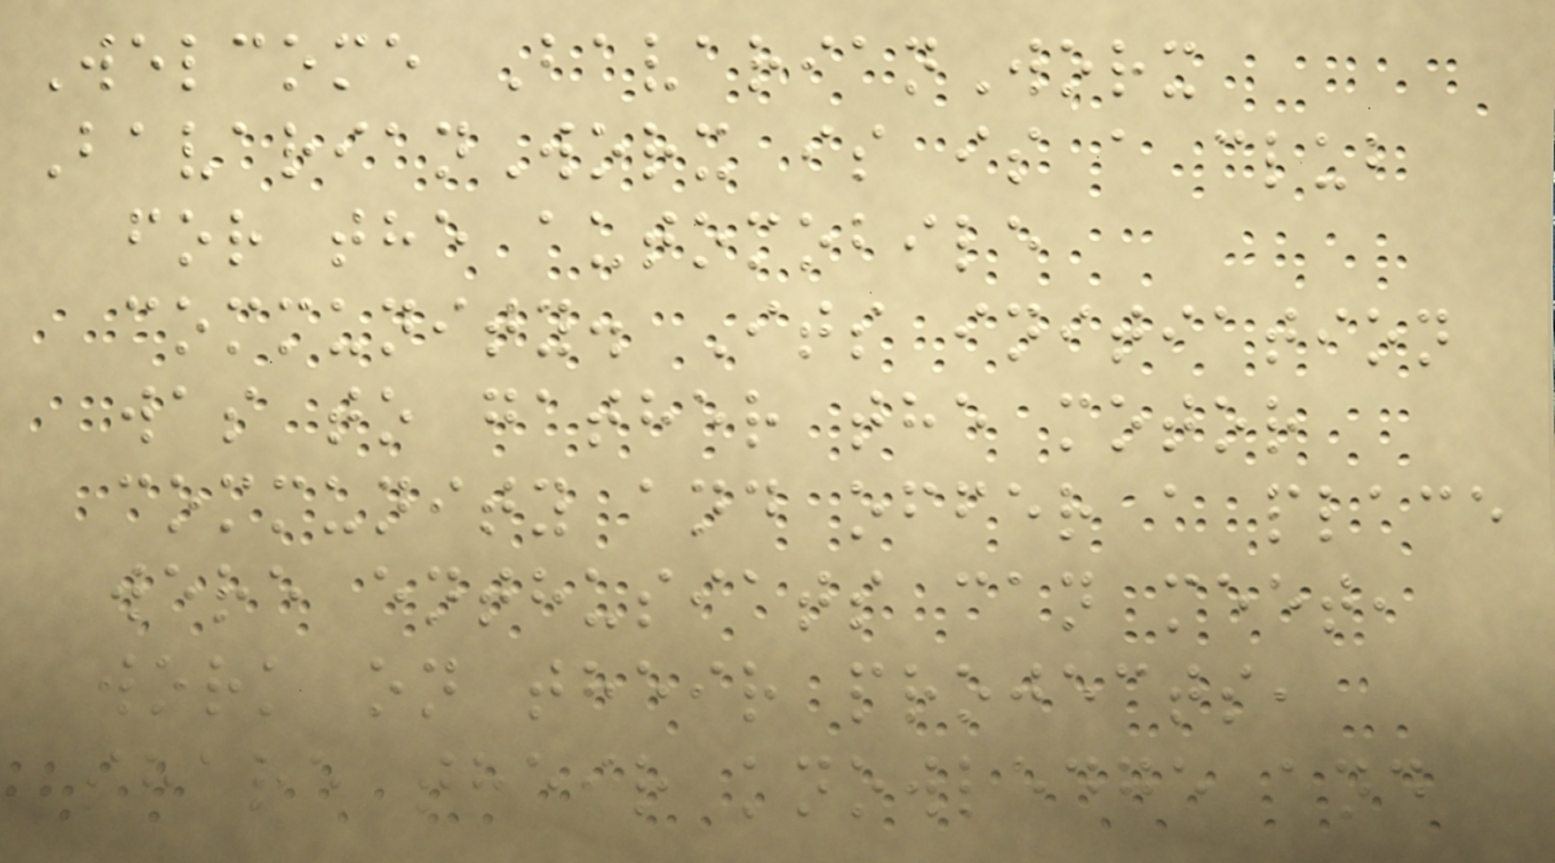Welcome BavarianWorx
BavarianWorx is is a club
for the automobile
community. Its initiation
was to gather the motor
community and offer a place
were enthusiats can meet,
work on their projects,
share their knowledge and
